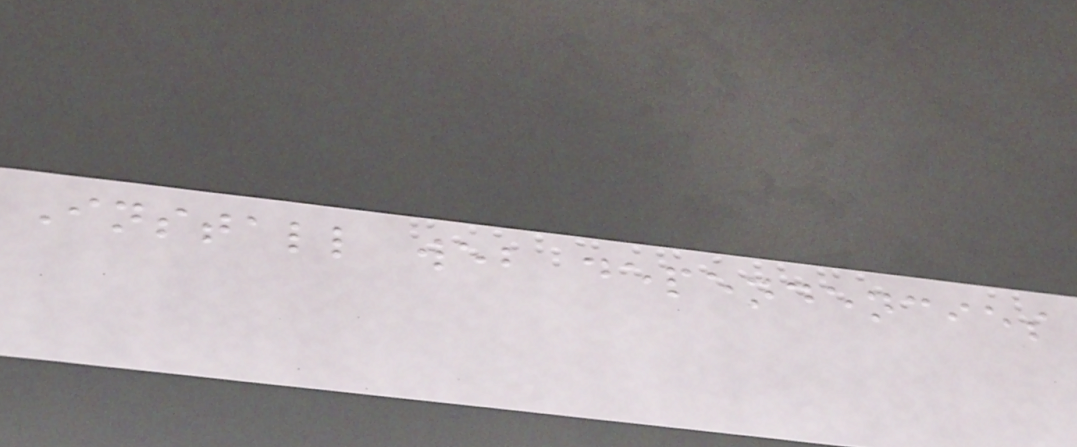Install web dependencies
